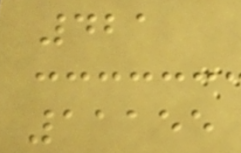421
11155
